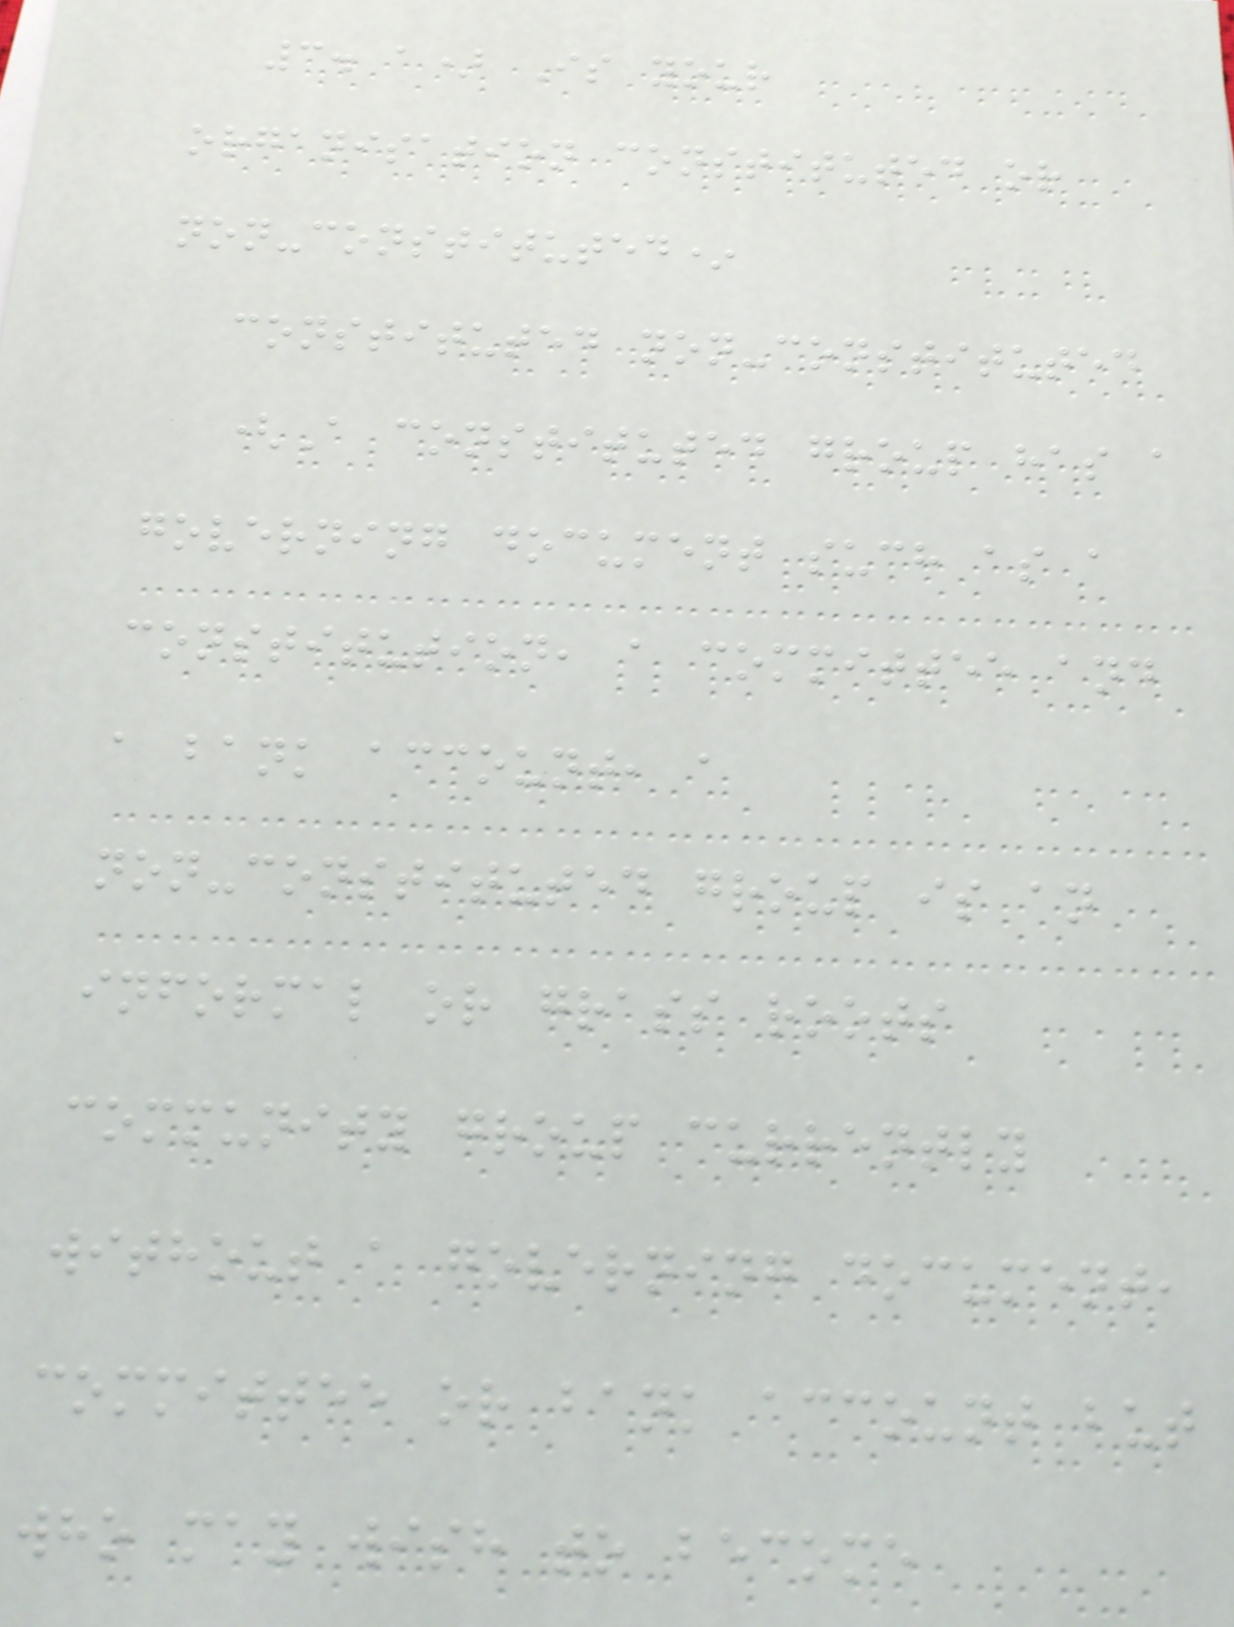3. a) Is your
organisation constituted or
non-constituted*
constituted non-constituted
(A constituted group has a
governing document such as a
constitution, a committee and
a bank account, a
non-constituted group is an
informal or grass roots
community group currently
without a governing document,
committee or bank account but
who may wish to become
